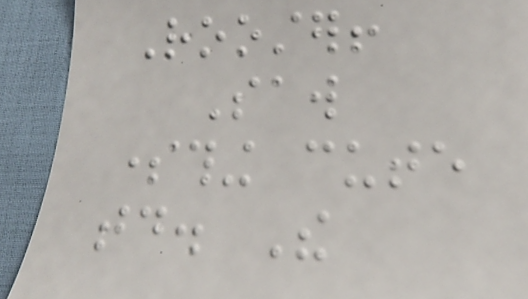Rooster!
Saw
something cute
today. The
